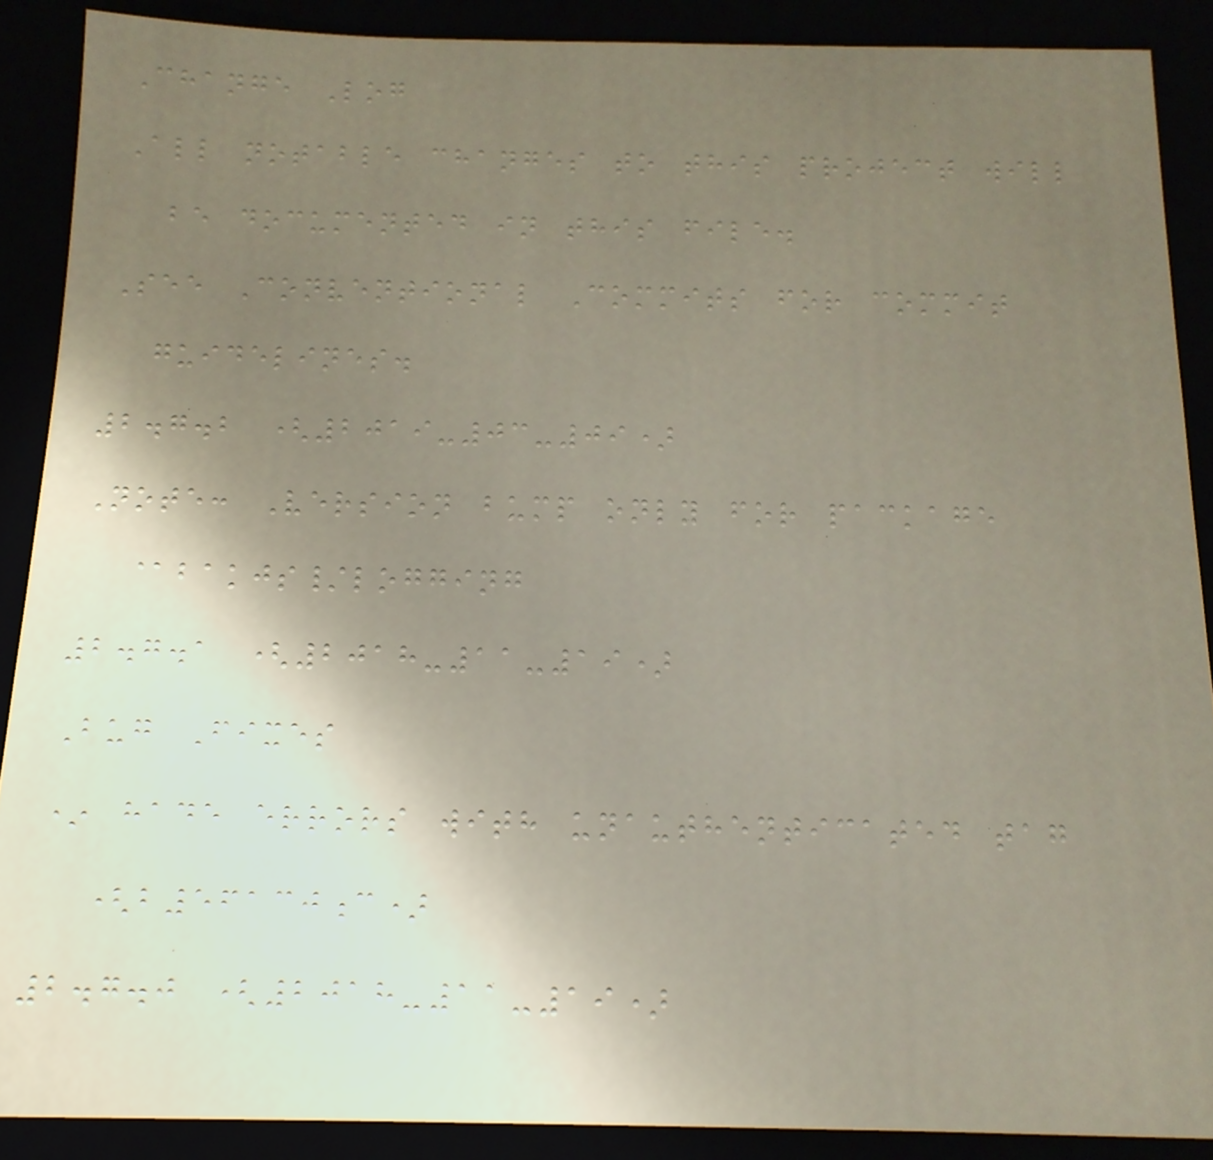Change Log
All notable changes to this project will
be documented in this file.
See Conventional Commits for commit
guidelines.
2.7.2 (2019-03-09)
Note: Version bump only for package
@bakjs/logging
2.7.1 (2018-11-19)
Bug Fixes
* hade errors with unauthenticated tag
(b56130c)
2.7.0 (2018-11-19)
